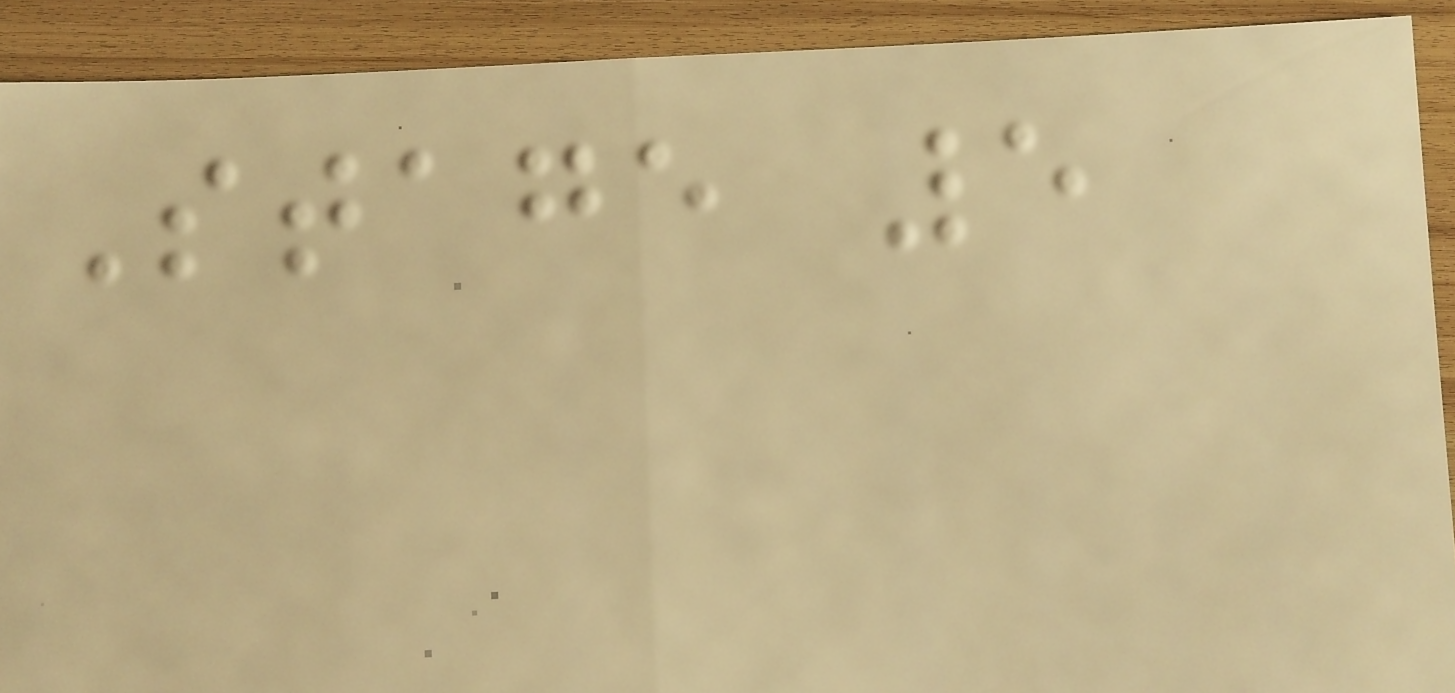Stage 5
